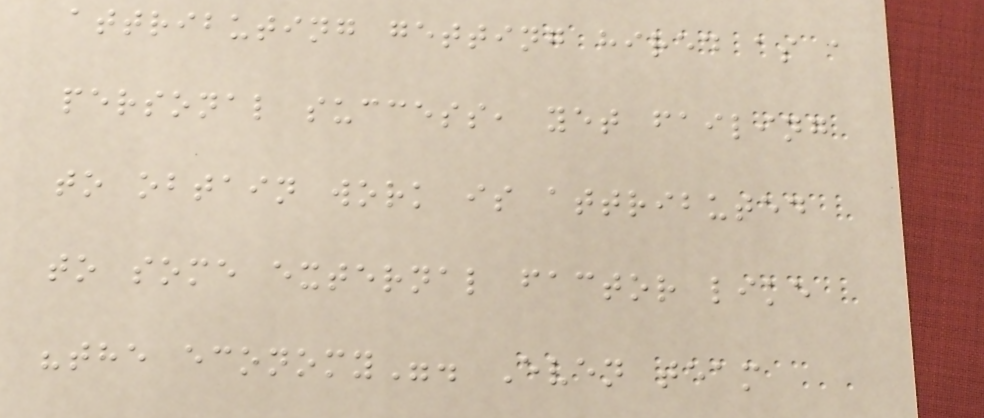attributing getting hired as a
personal success, yet failing
to obtain work is attributed
to some external factor like
"the economy". Even team
